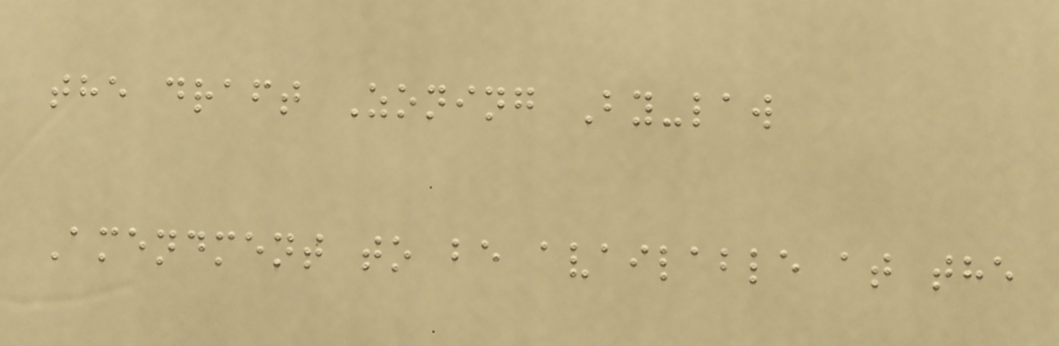the draft Zoning By-law
Amendment to be available at the
